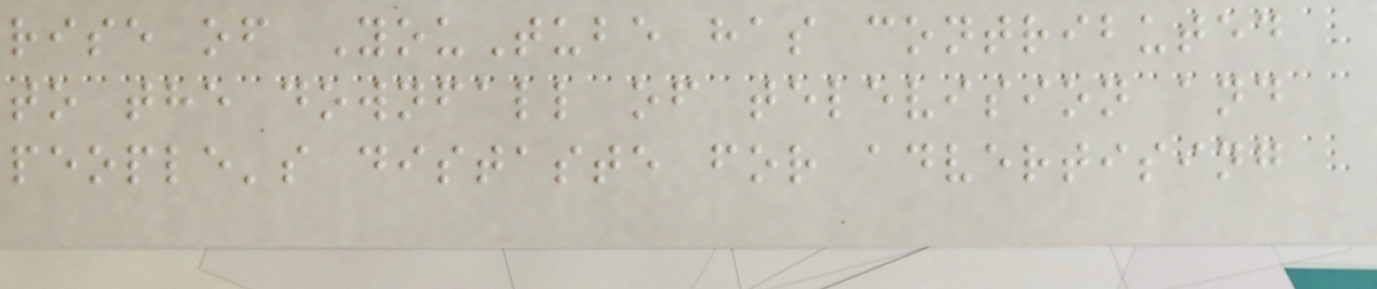rise of YouTube has contributed
to the downfall of television and
people's distaste for advertising
